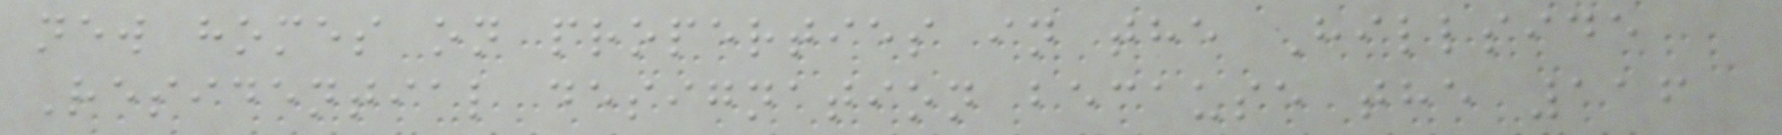new homes on properties in the Hillside
Residential designation because the 116
